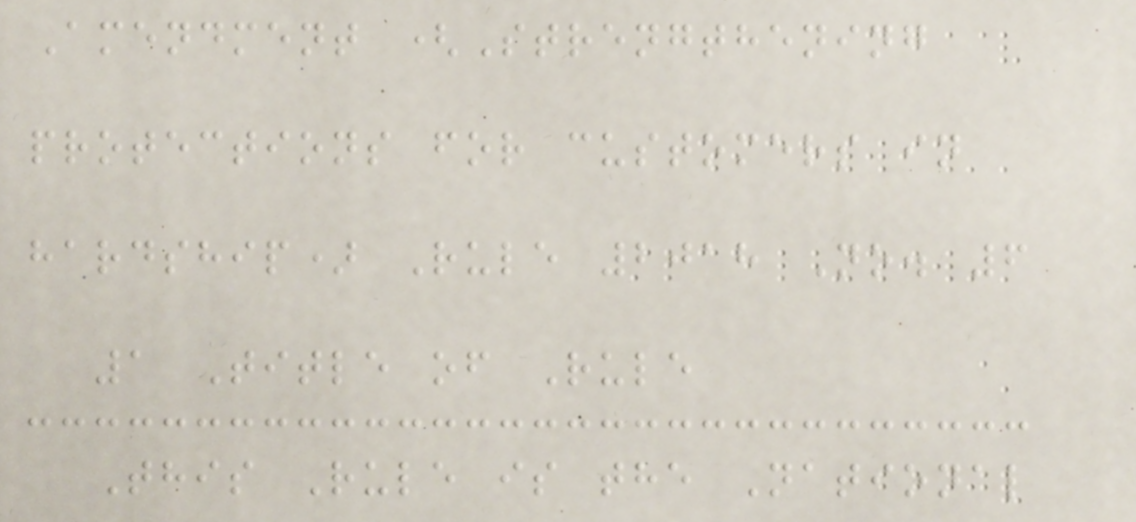Amendment (Strengthening
protections for customers in
hardship) Rule 2018 No. 6
1 Title of Rule
This Rule is the National
